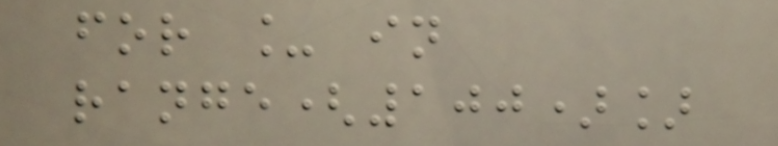for _ in
range(100)]
